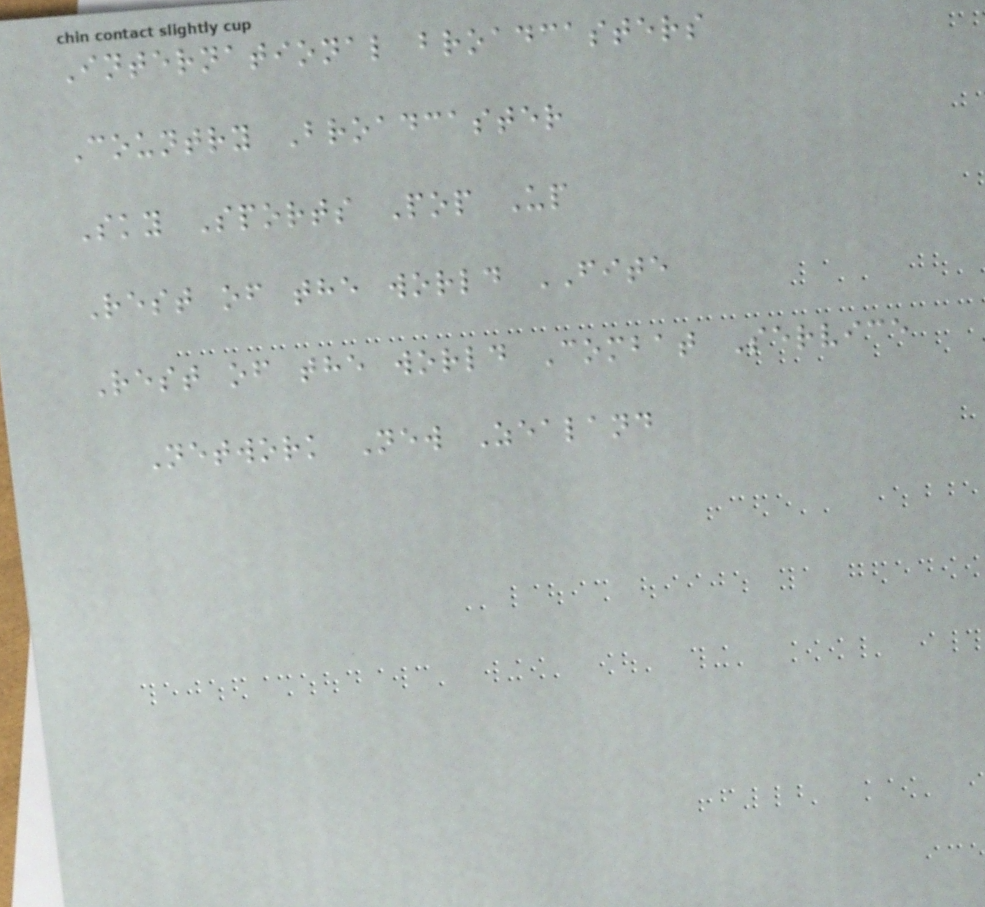International broadcasters
Country Broadcaster
Sky Sports Pop Up
Rest of the world FITE
Rest of the world Combat Service
Network New Zealand
